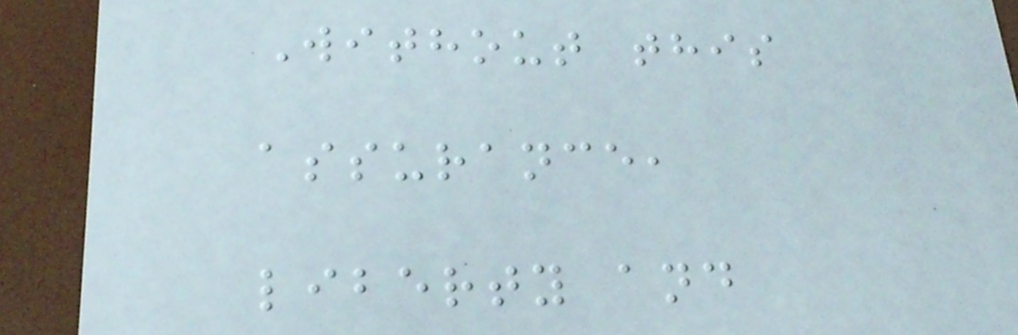Without this
assurance,
liberty and
